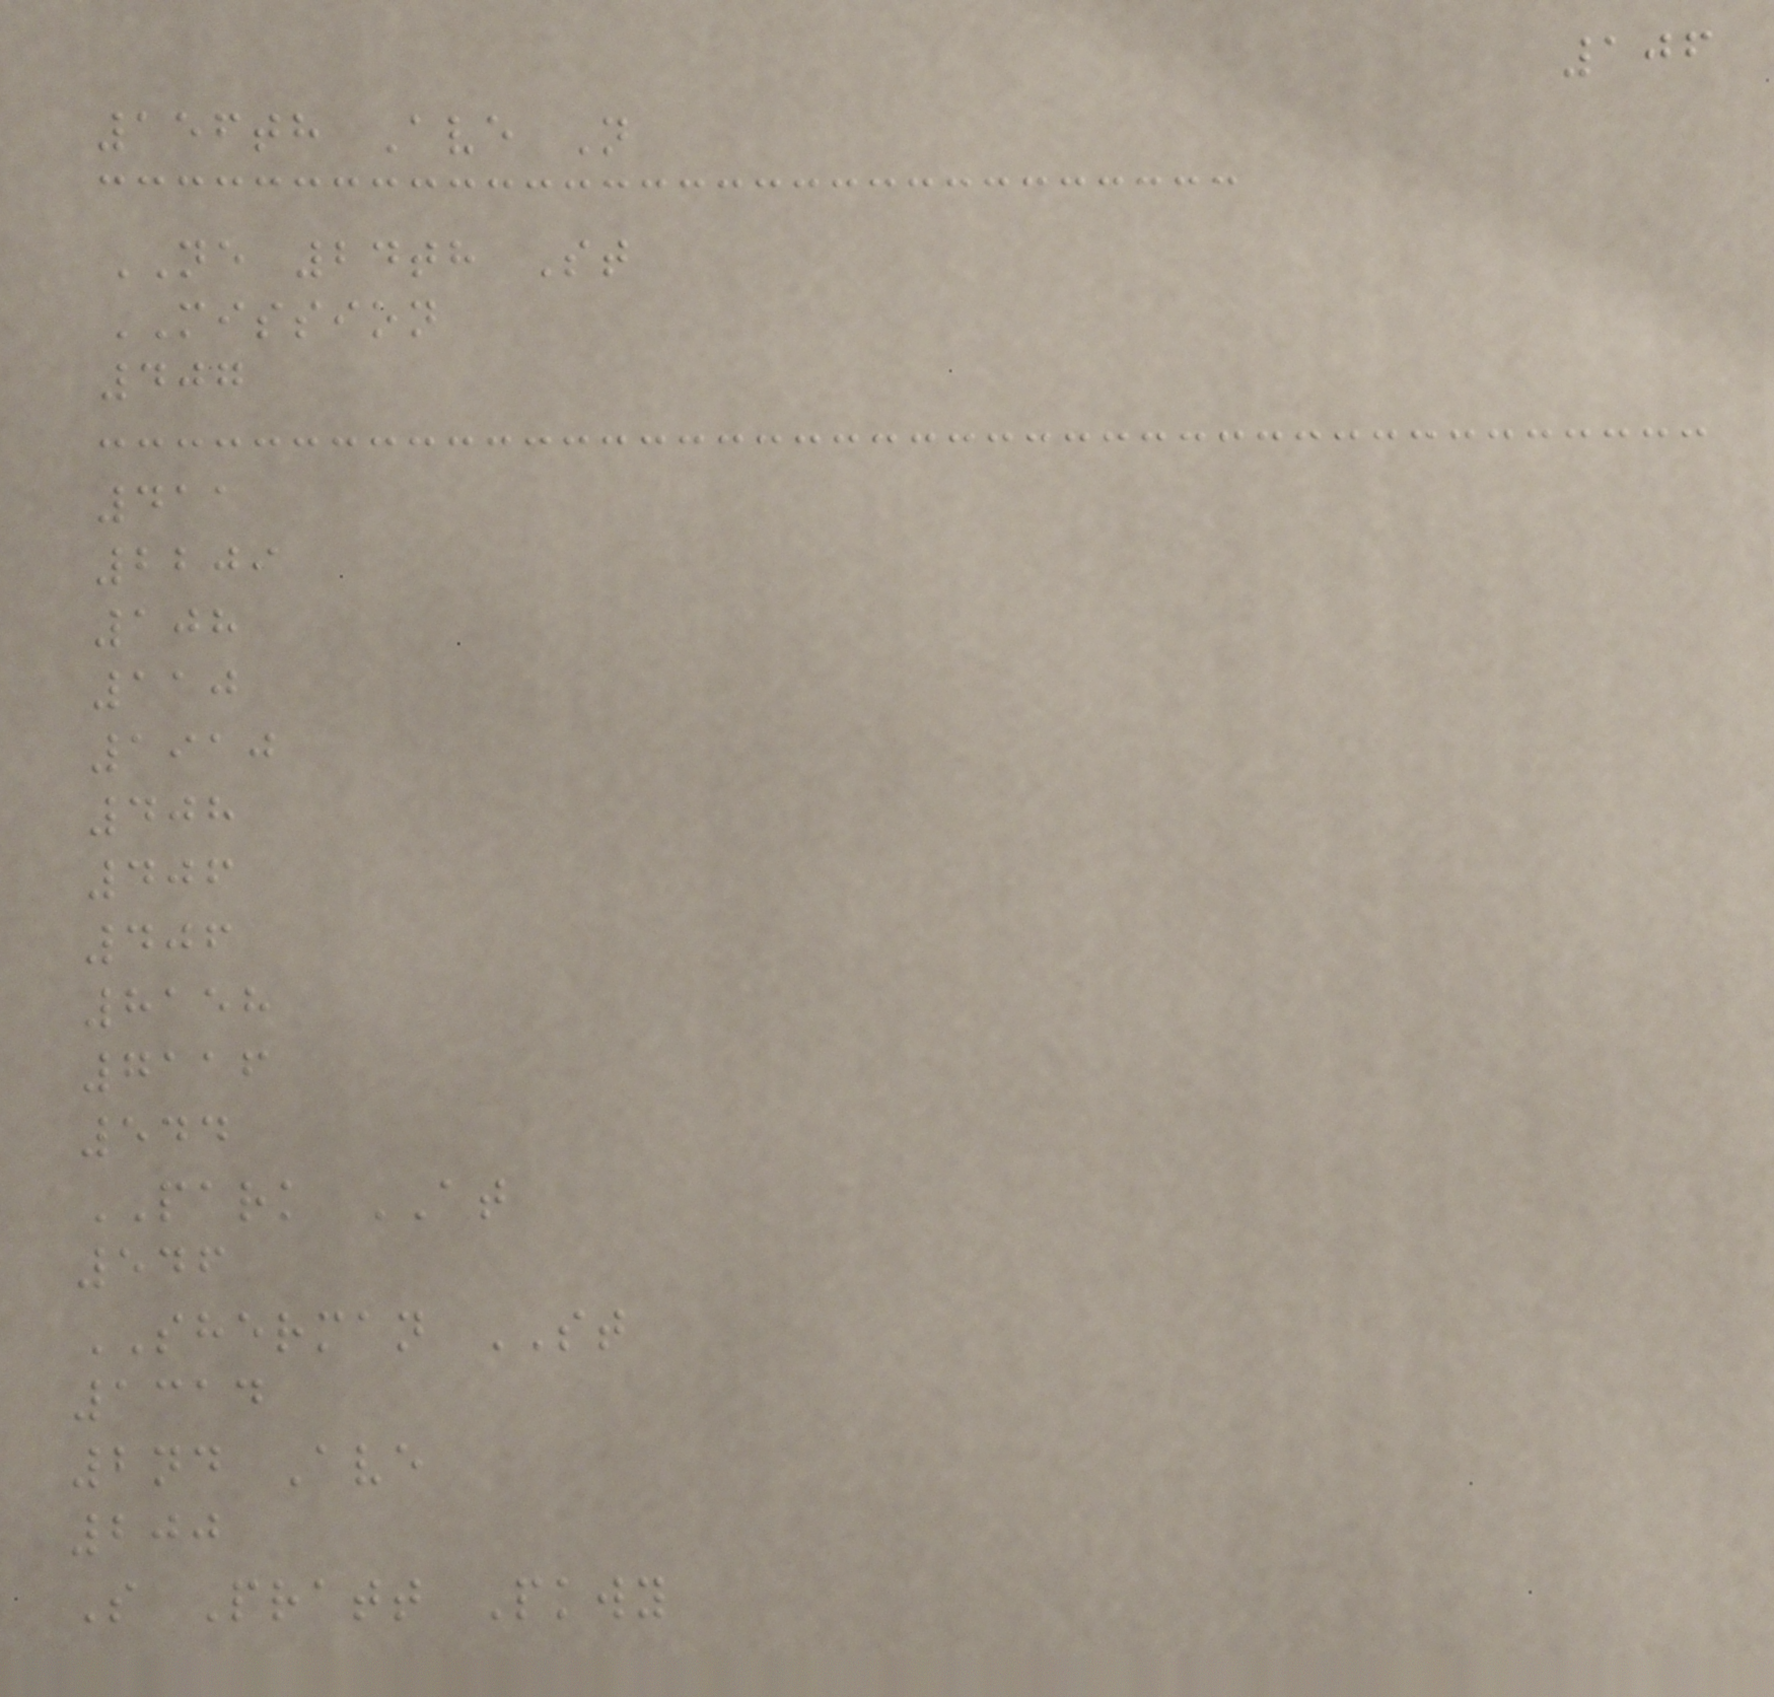106
156th Ave N
NE 24th St
MISSION
407
411
2209
108
110
1910
408
406
406
8158
7116
544
PARK AT
546
SHERMAN ST
1314
2nd Ave
200
S Pratt Pkwy
